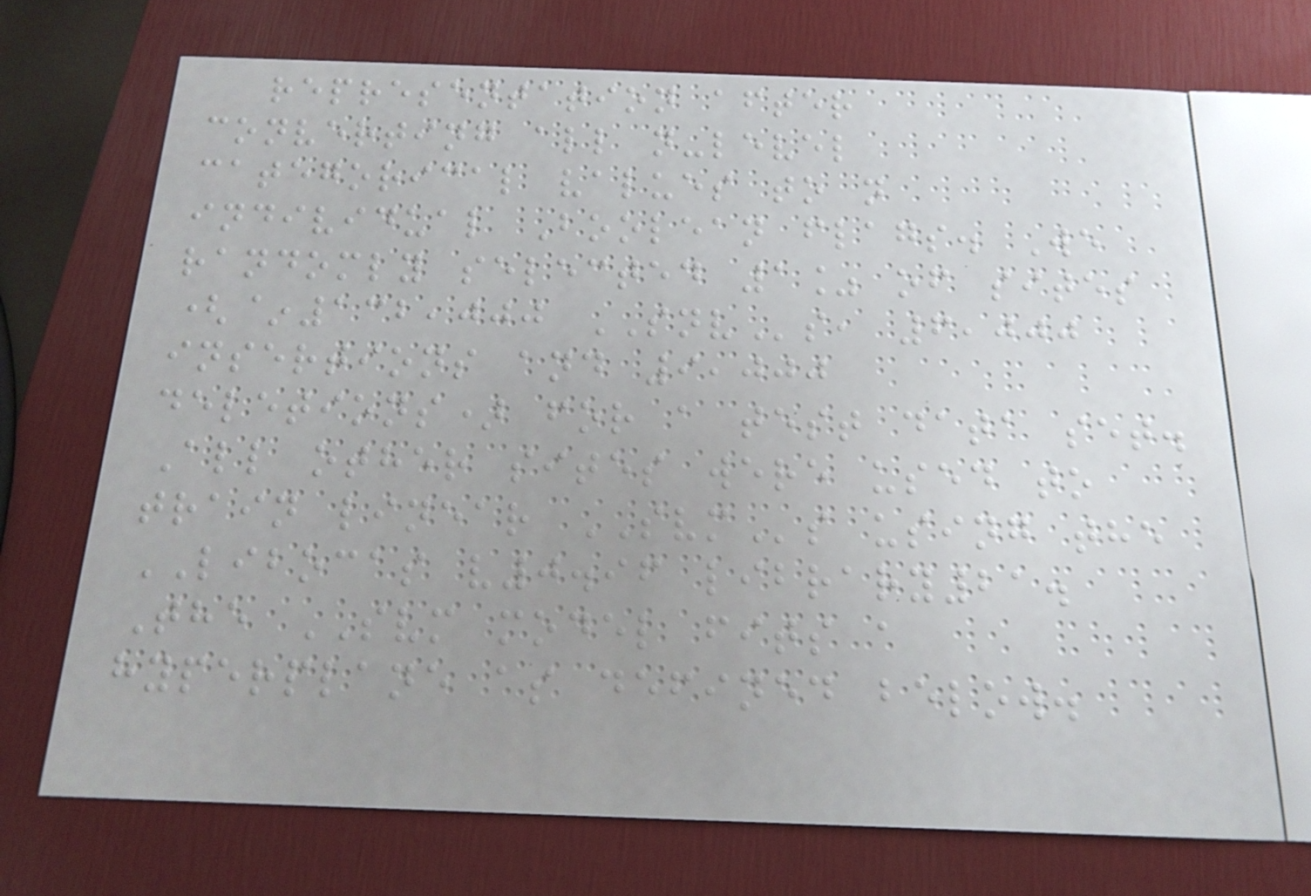representation after
converting all n-level
categorical values to n
individual Boolean flags. We
randomly selected 1% of sites
(~132,000 SNVs, 6,000
insertions and 9,000
deletions) for a test data set.
All other sites were used to
train linear SVMs using the
LIBOCAS v0.96 library21.
The SVM model fits a
hyperplane as defined below.
